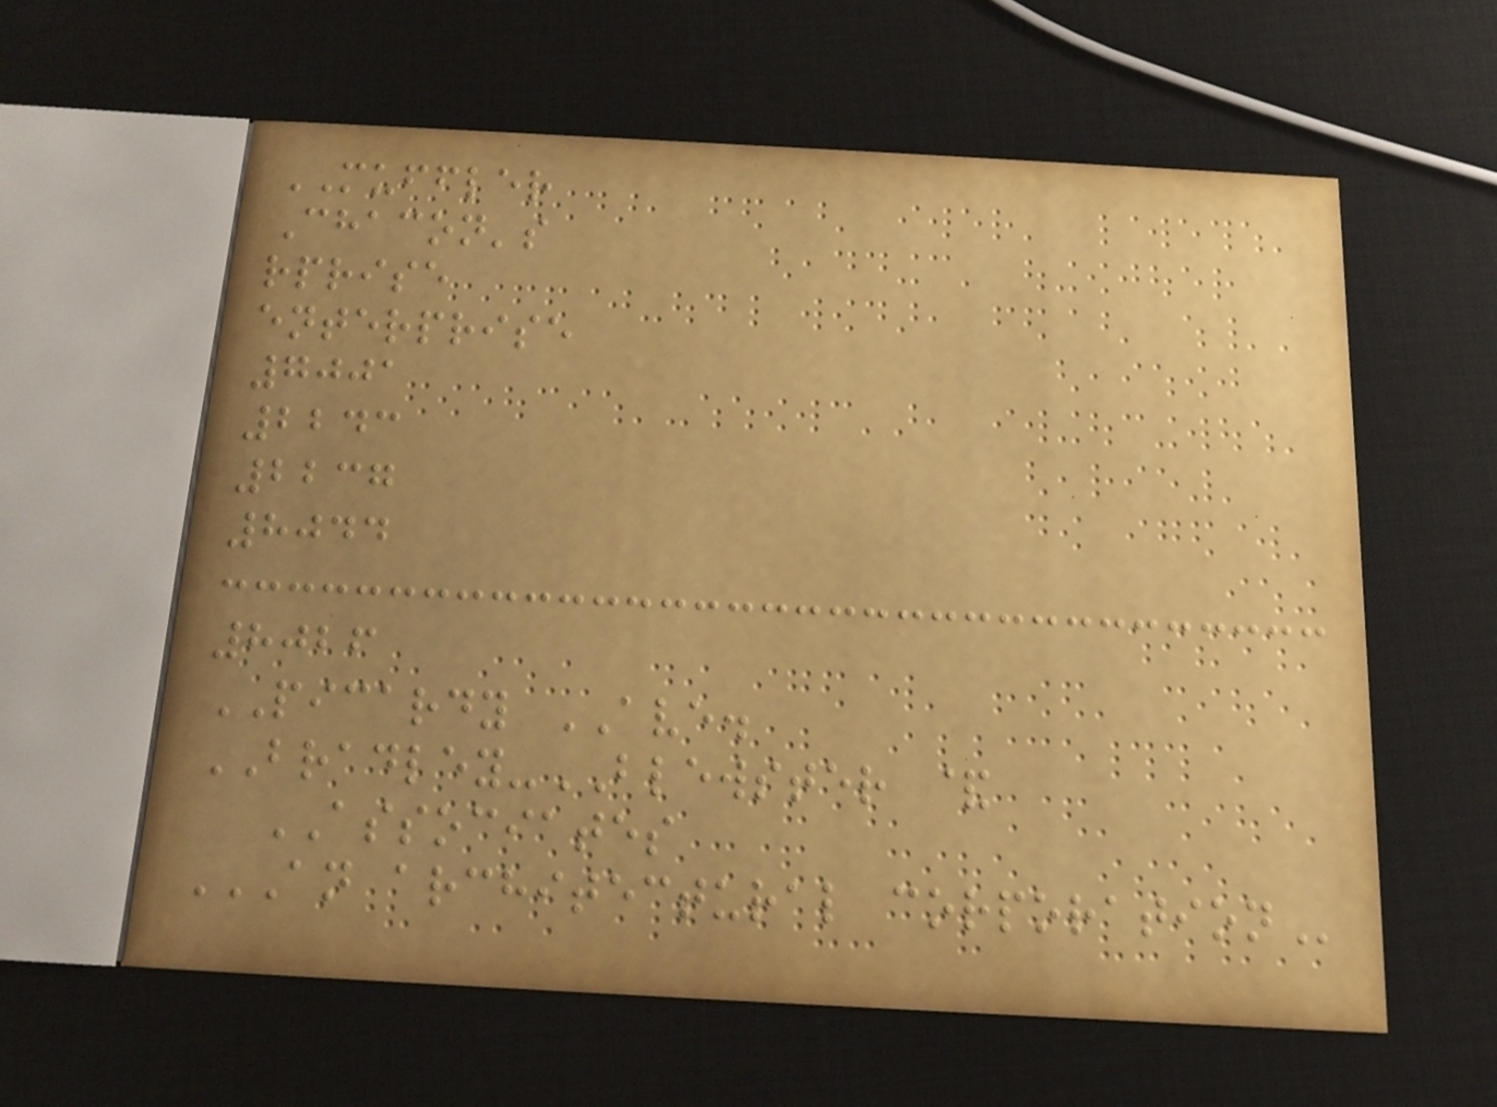MUFFLER
Chacon's
rprise
enterprise
7001
2243
2237
8044
8026
PICARDY AVE.
BRADLEY-BLEWSTER &
ASSOCIATES
AN ARCHITECTURAL CORPORATION
